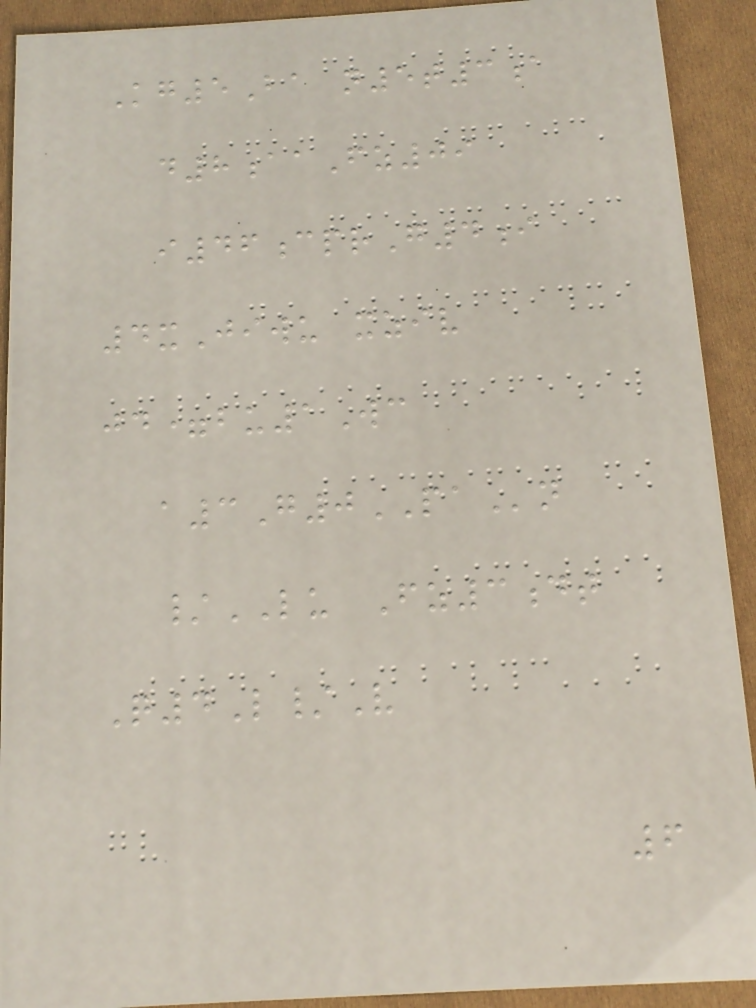Kg5Ba n5t3a
d8aaFz09
i46cprG4i
4xJiwu xziv
jd=bu1Wc
a3G0PAn
/LU Fz3dt
Q4L/V
6
